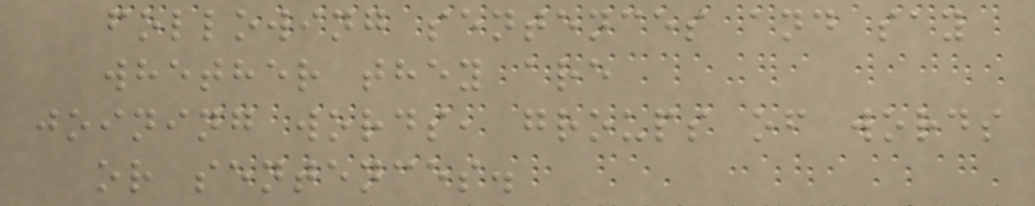following sentences and say
whether they are
joining words, groups of words
or sentences.
